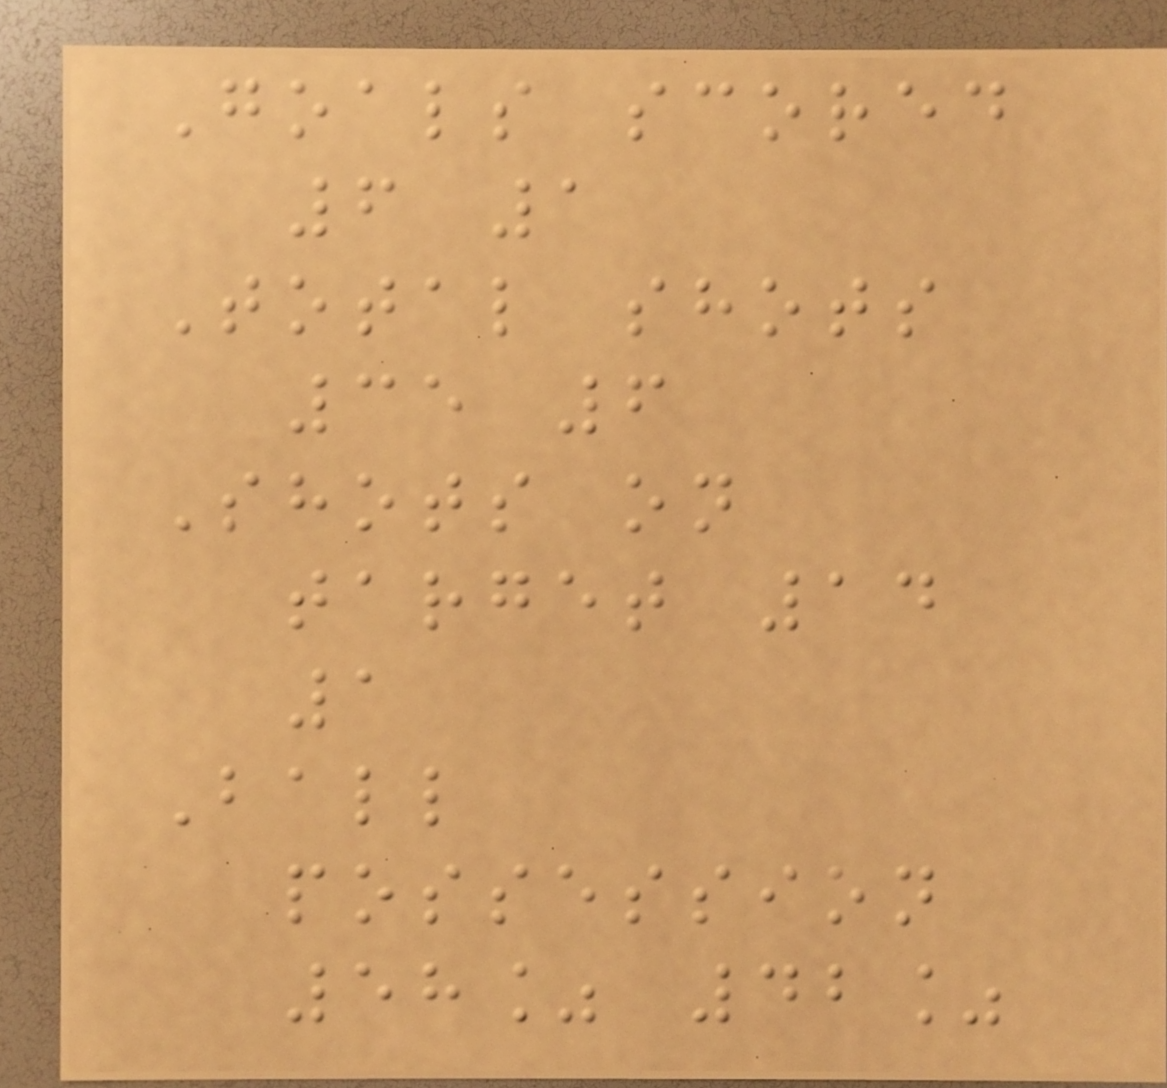Goals scored
6 1
Total shots
35 6
Shots on
target 14
1
Ball
possession
58% 42%
